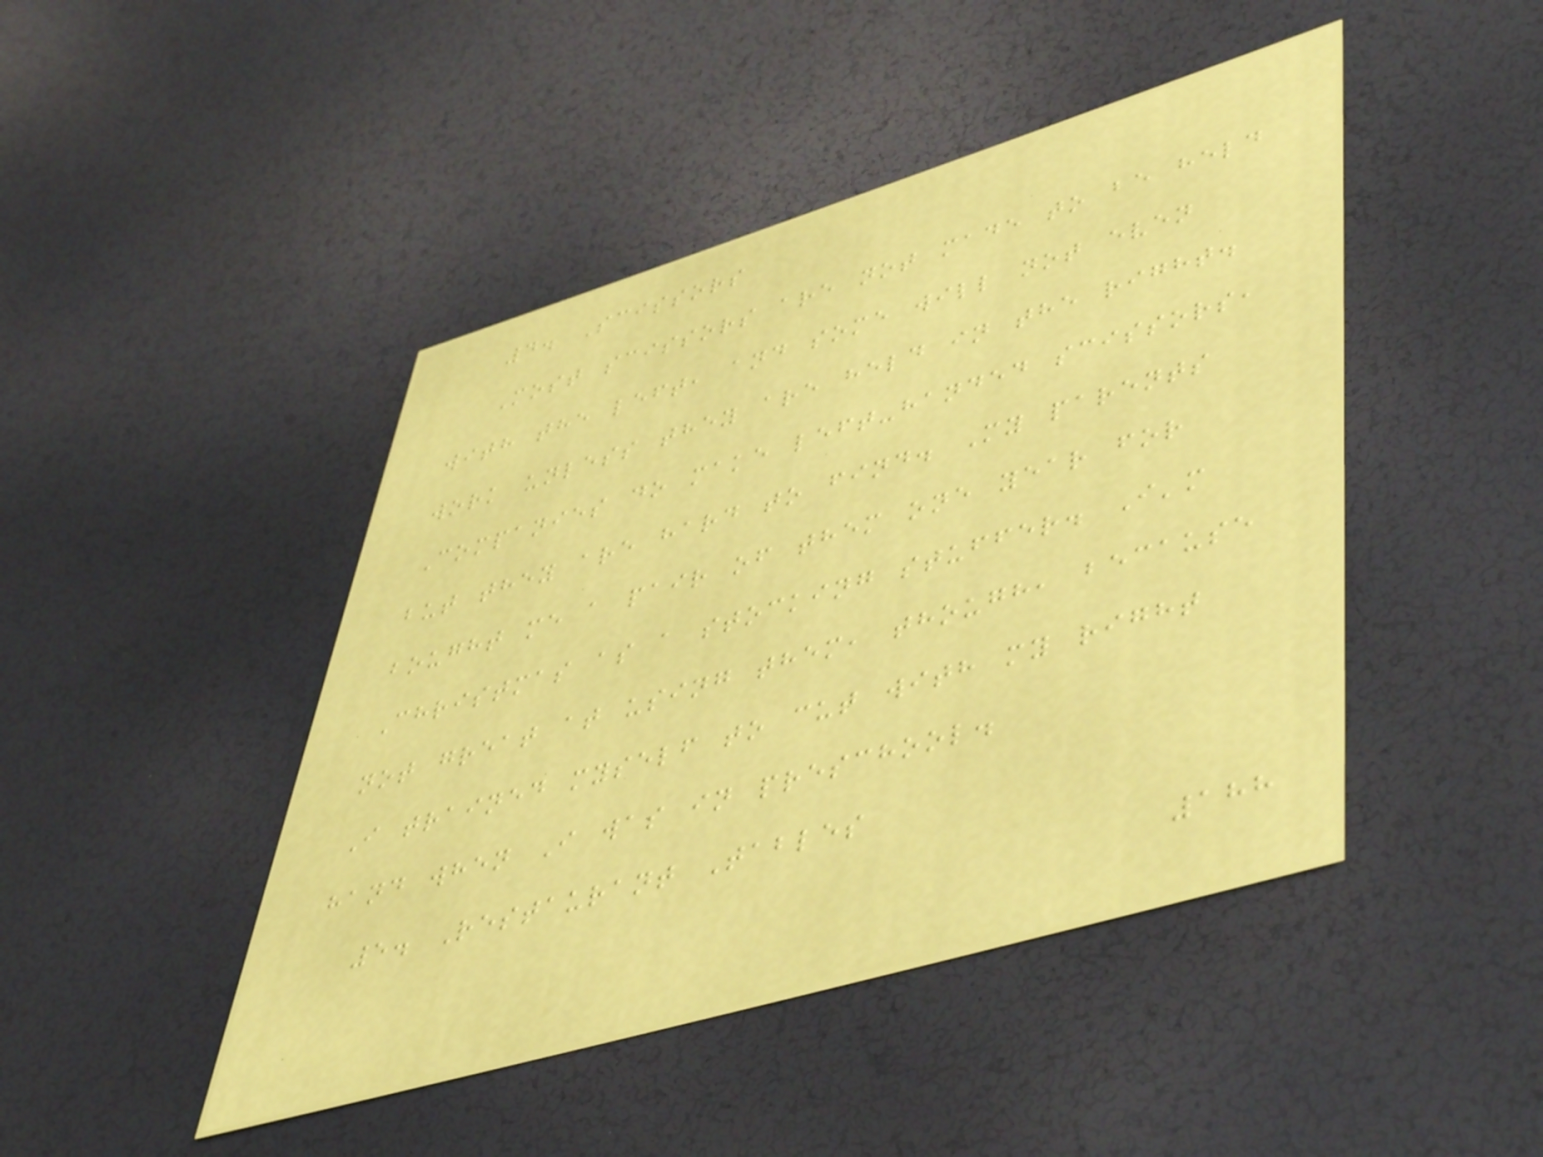4. Scissors
Most scissors are not made to be held
with the left, and some will not even
work unless they are held in the right.
Companies do make left-handed scissors,
but they are hard to find. My parents
bought me a pair of them one year for
Christmas as a stocking stuffer. I'm
not great at using them, though, because
I trained myself to cut with my right
hand when I was in preschool.
5. Restaurant Tables
188
